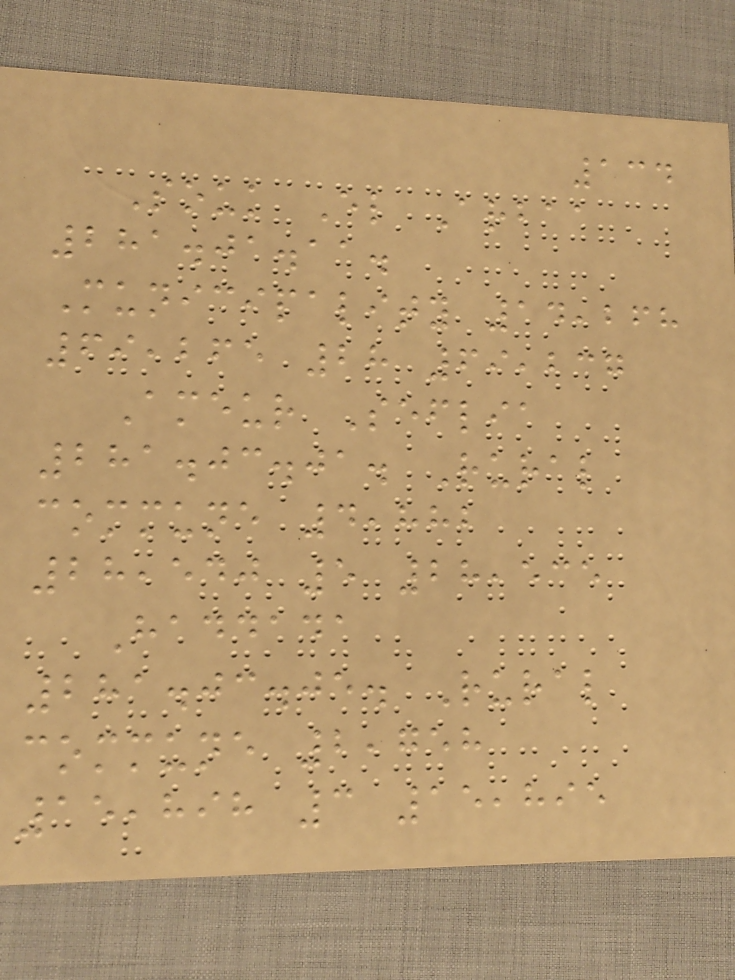134
Souk El Arbaa
281.01.11.
Municipality 14,268
69,265 28 69,237
Ameur Seflia
281.03.01. Rural
commune 4,882
28,540 5 28,535
Haddada
281.03.05. Rural
commune 2,758
15,898 3 15,895
